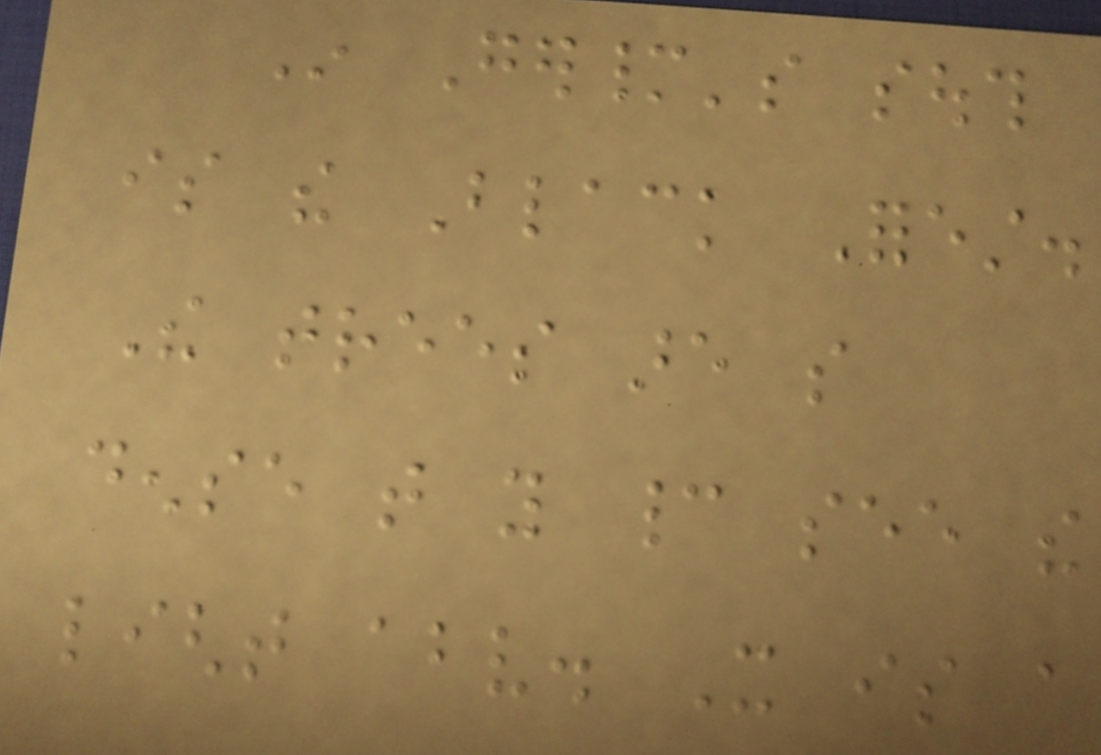In Germany's south
is the Black Forest.
The trees are so
dense that you cannot see the
light above. It is a
